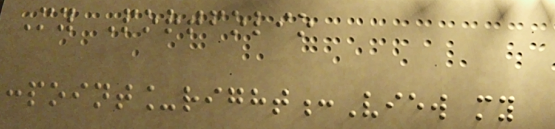My Portfolio
:point_right:View my
